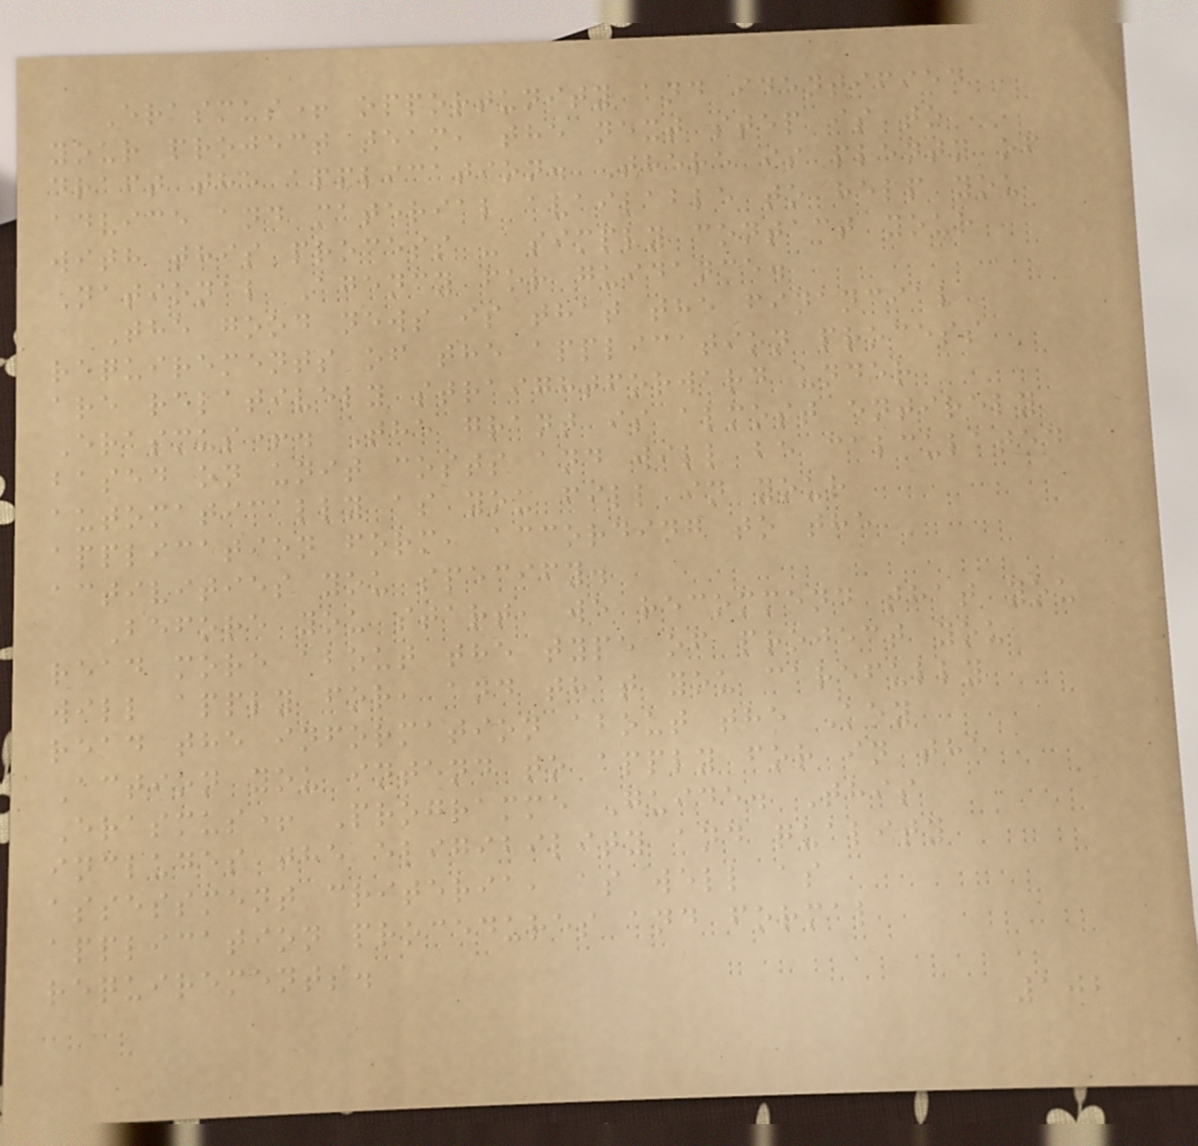Erasmus+ opportunity and identified
your project team, the next step is to
draft the application. There is plenty of
advice and material available to help you
with this process - simply contact your
National Agency for guidance.
The good news is that the financial
requirements of the application process
are relatively straightforward under
Erasmus+. The grant is almost entirely
based on unit costs and will be calculated
automatically as you fill in your
application form, according to the
activities you specify.
Before you start, we recommend that you
read more about the type of project you
will apply for, and that you carefully
read the information about the Key
Action you intend to apply for in the
Erasmus+ Programme Guide. This
includes the eligibility and quality
assessment criteria, as well as
application procedures and formal
requirements.
102
